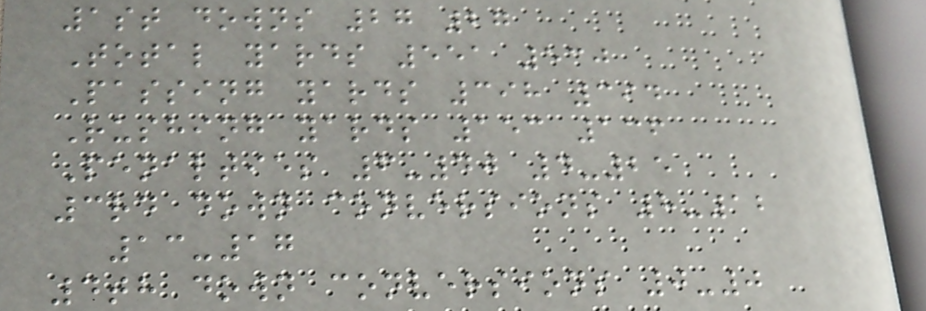1st downs 27 27
Total yards 551 530
Passing yards 398 394
Rushing yards 153 136
Penalties 6-40 4-25
3rd down conversions 8-12
13-17
4th down conversions 0-0
